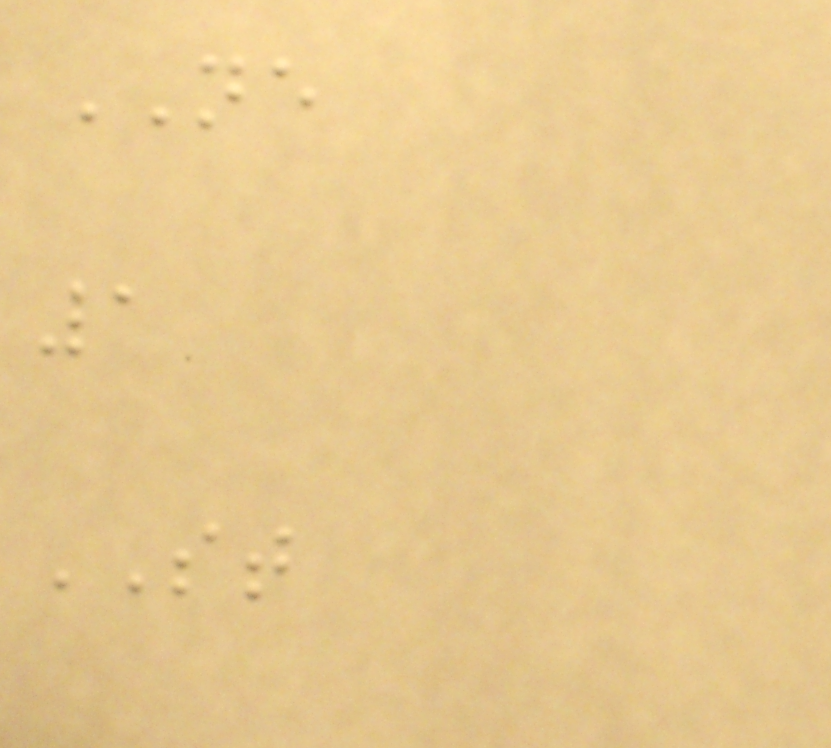NE
1
ST
